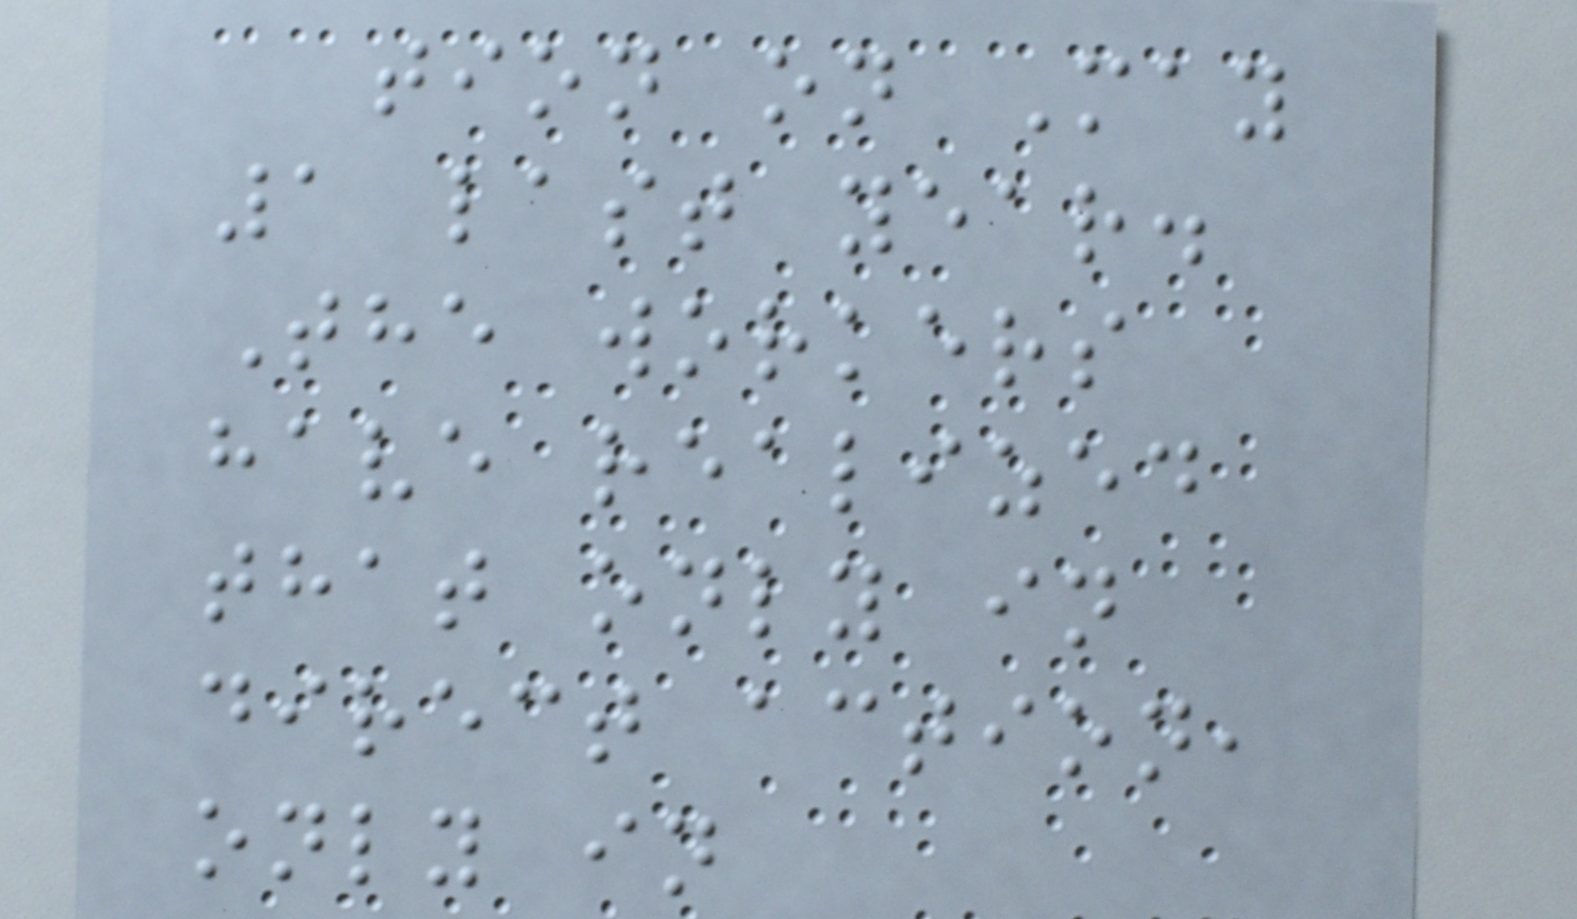tion on May
1 last year.
The workers
have realized
that only in
direct action,
only in
